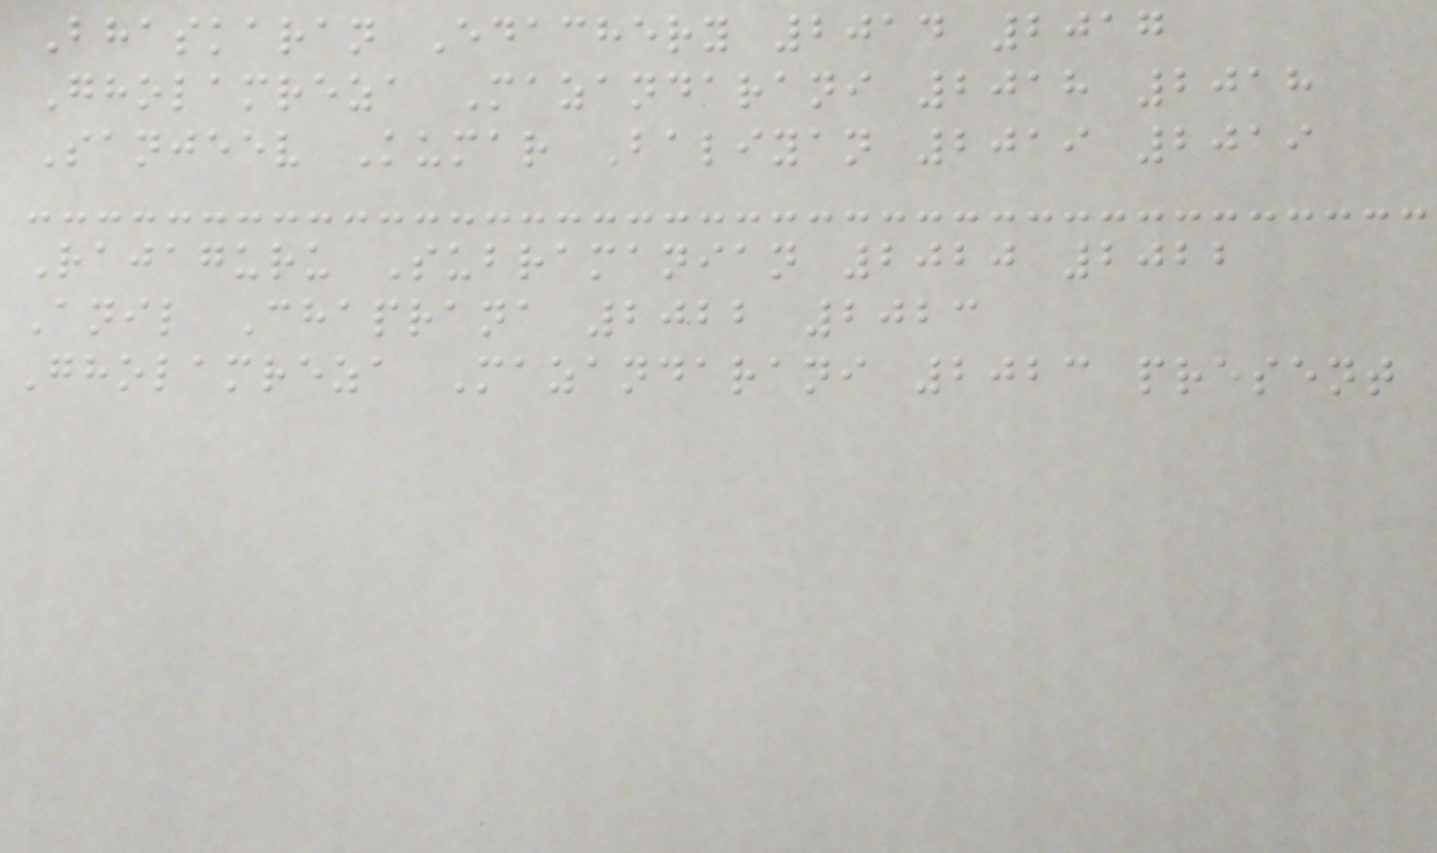Bhaskaran Edachery 2014 2017
Gholamreza Mazandarani 2018 2018
Sanjeev Kumar Baliyan 2019 2019
Rajaguru Subramanian 2020 2022
Anil Chaprana 2022 2023
Gholamreza Mazandarani 2023 present
